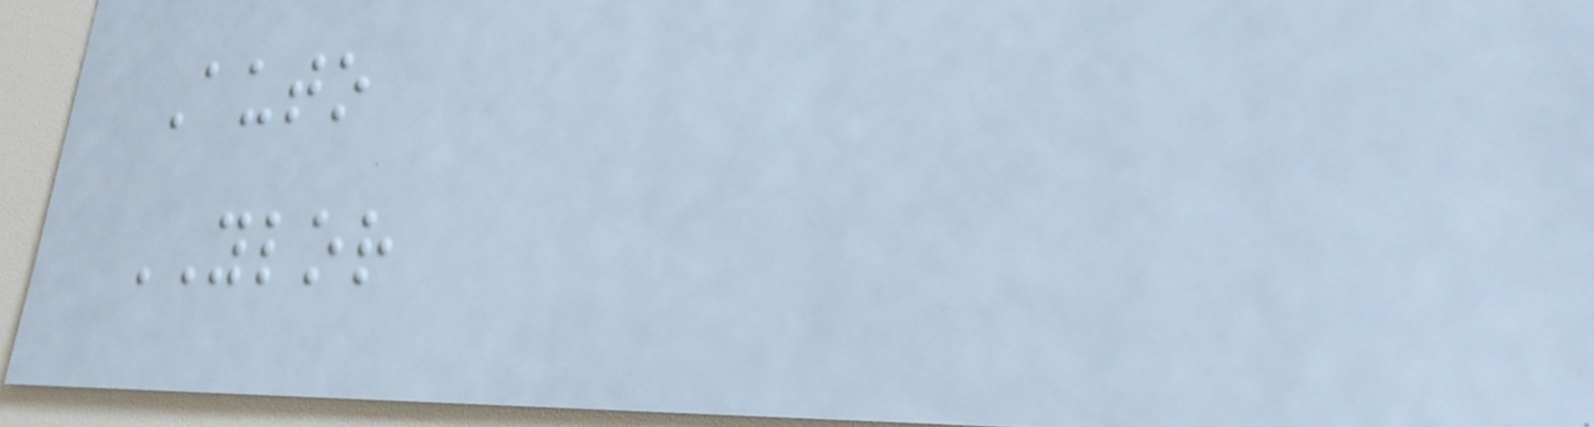Auto
YLOR
